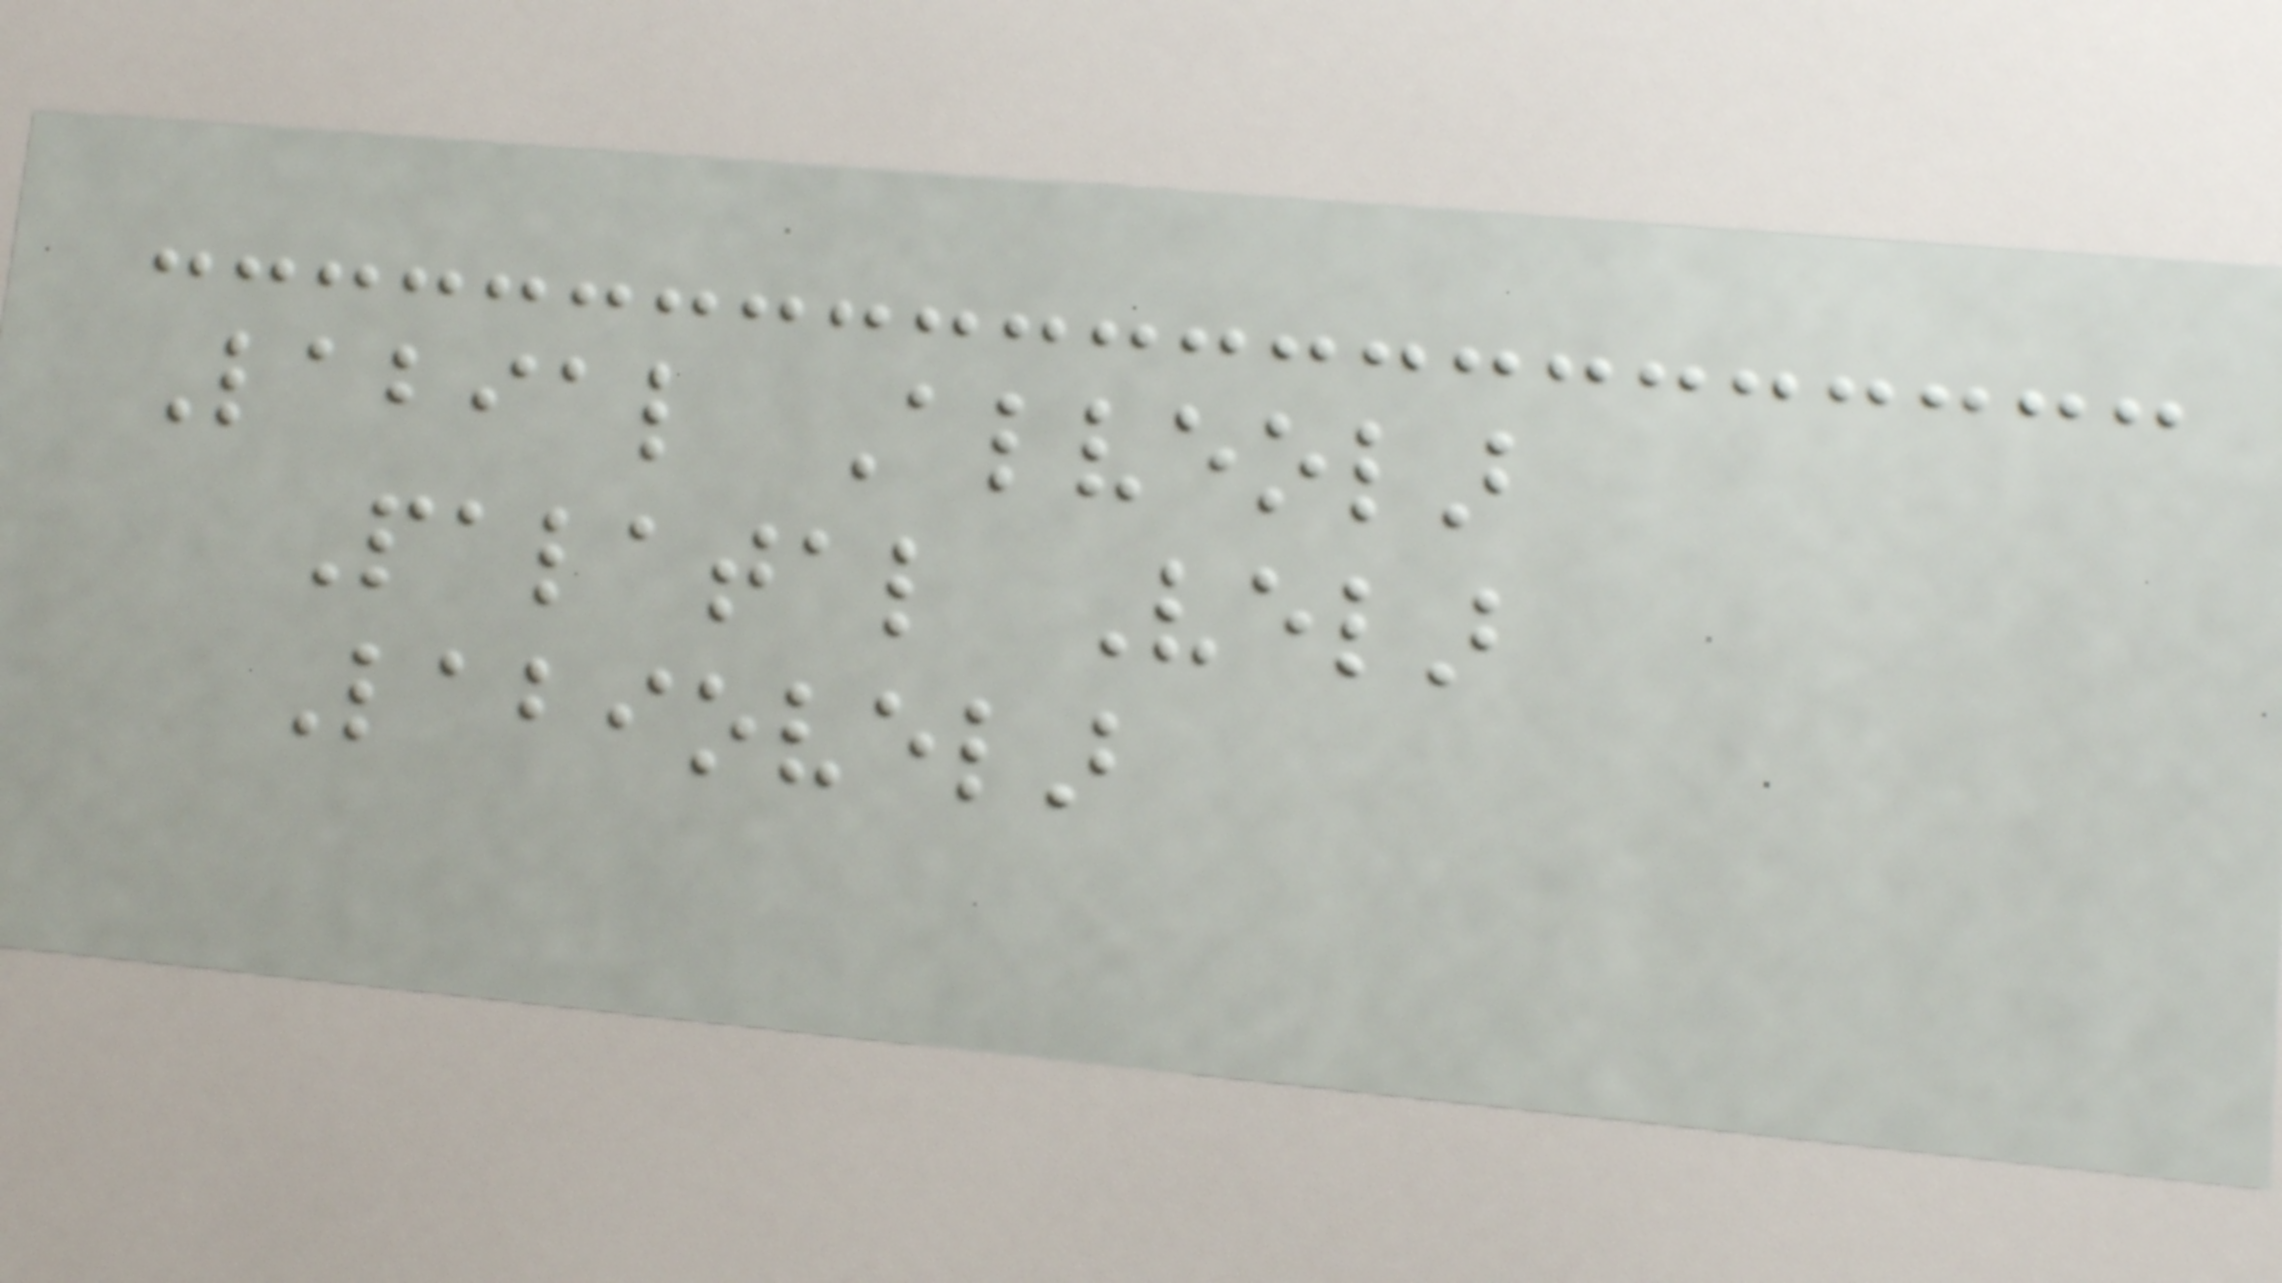Labial Alveolar
Palatal Velar
Labiovelar
